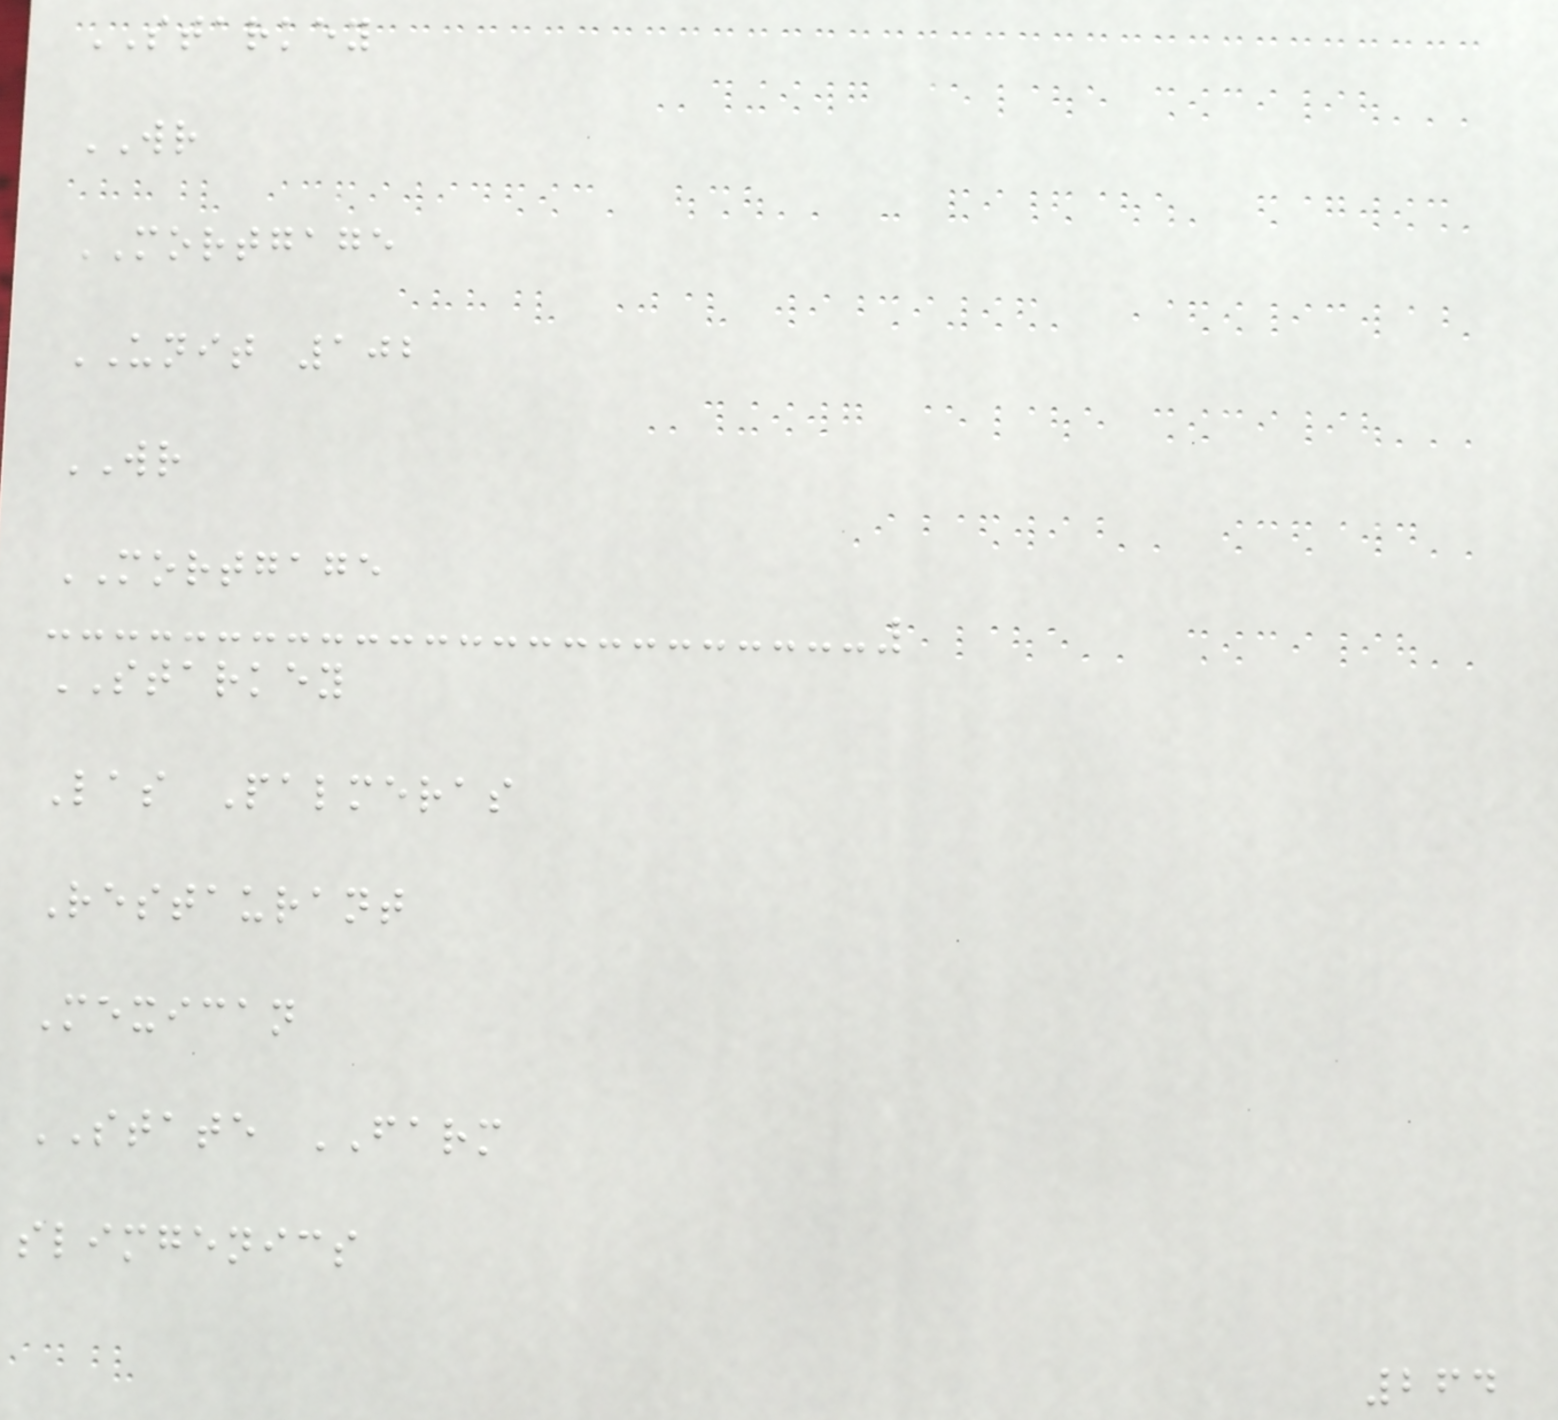STARKEY
WR
MORTGAGE
UNIT 102
WR
MORTGAGE
STARKEY
Las Palmeras
Restaurant
Mexican
STATE FARM
slimgenics
264
